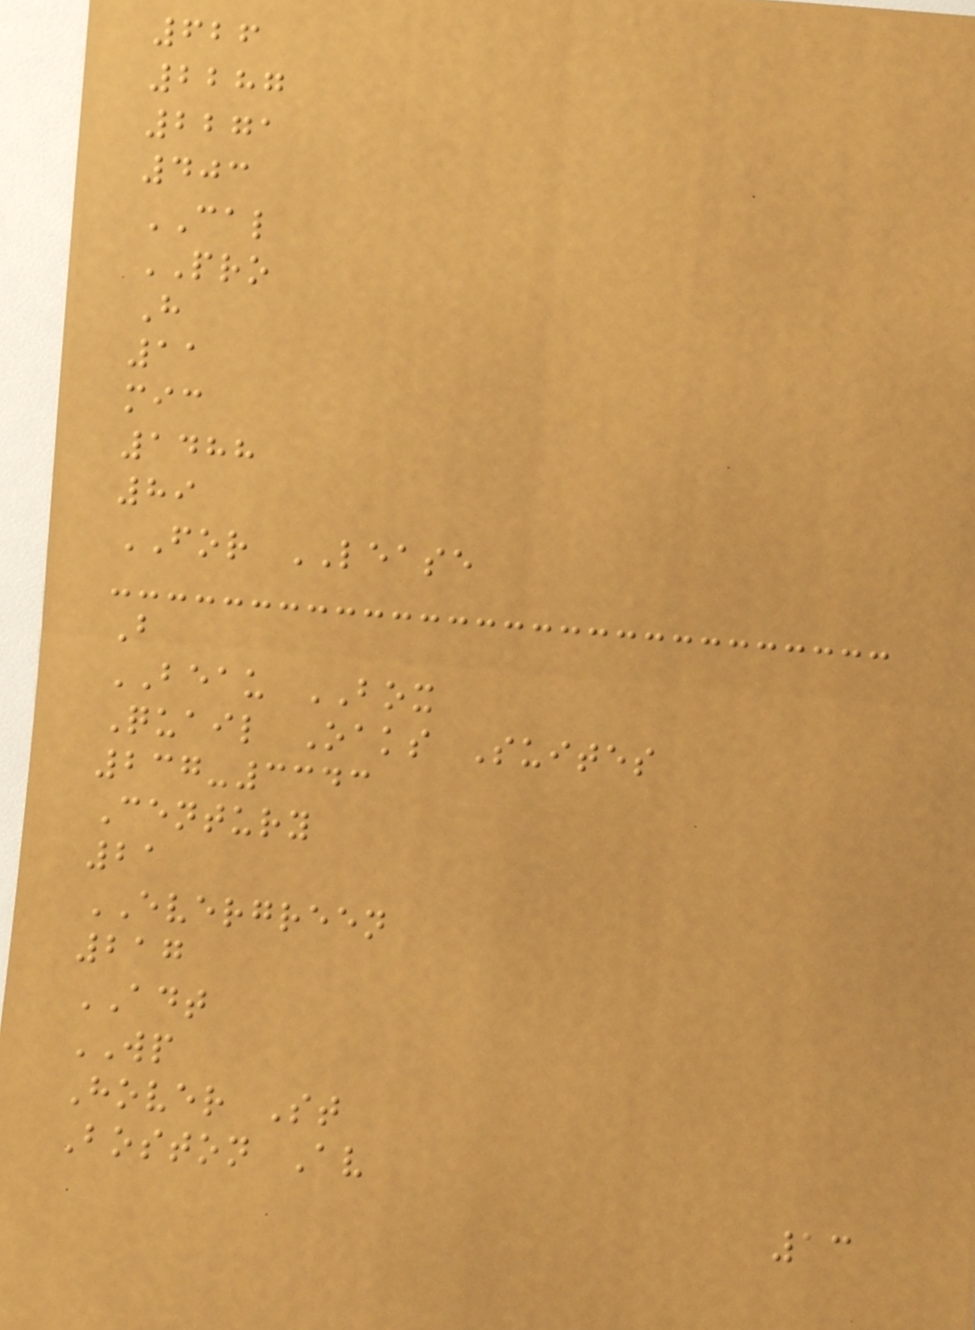626
2287
2271
403
CAL
PRO
H
11
mic
1488
89
FOR LEASE
B
BEAU BOX
Quail Oaks Suites
237-3343
Century
21
EVERGREEN
217
ADT
WP
Hover St
Boston Av
13
